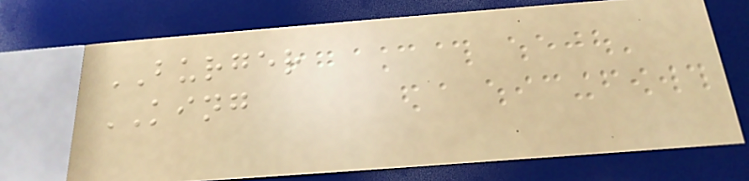BURGER
KING
